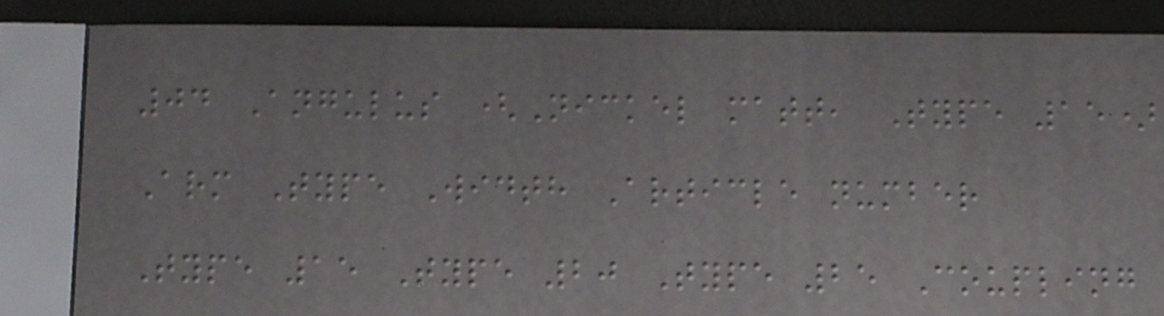04 Angulus (Nickel matt, Type 15)
Arm Type Width Article number
Type 15 Type 20 Type 25 Coupling
